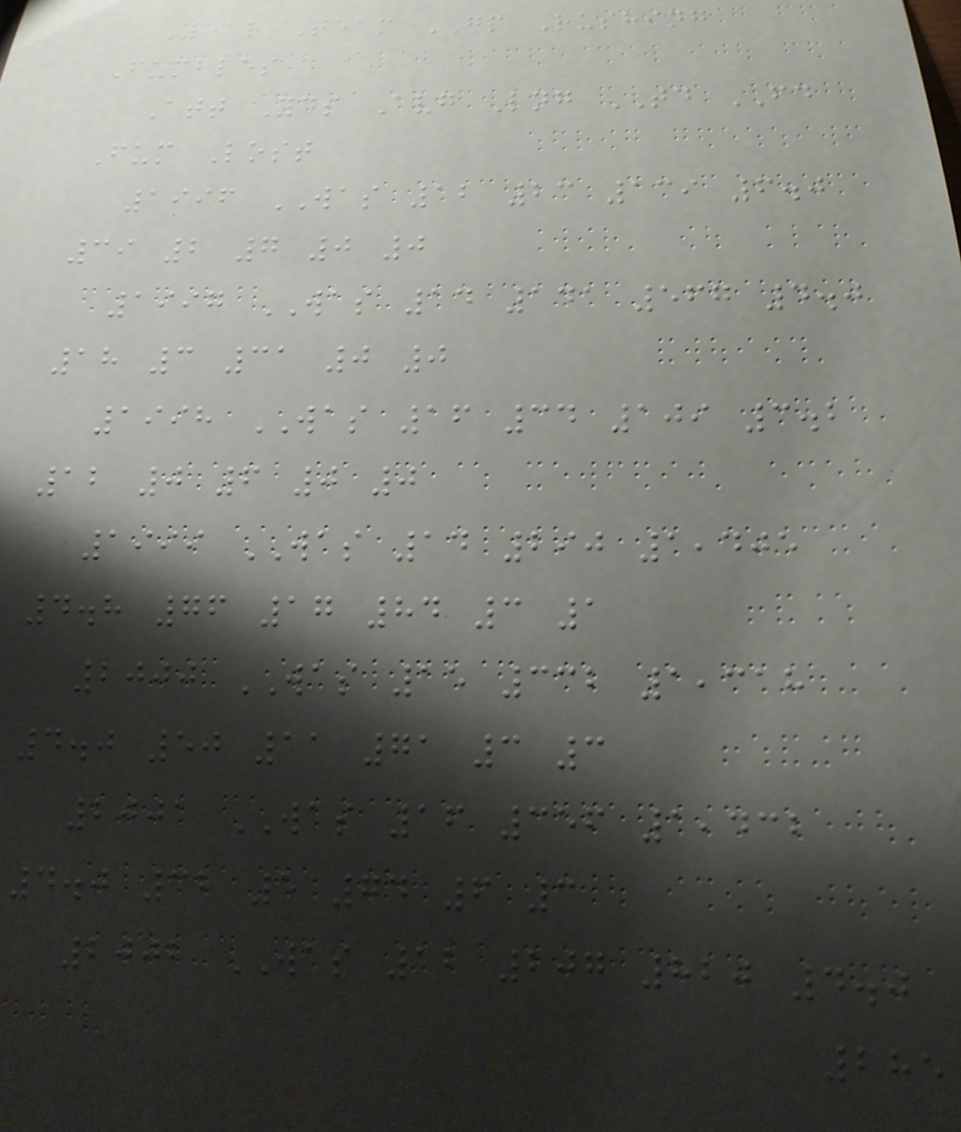Year Team GP Rushing
Fumbles
Att Yds Avg Lng TD FD
Fum Lost
1996 WAS 12 23 139 6.0
39 2 7 0 0
1997 WAS 14 141 567 4.0
18 3 31 0 0
1998 WAS 16 34 109 3.2
12 0 6 0 0
1999 WAS 14 290 1,405
4.8 76 17 84 3 1
2000 WAS 15 332 1,318
4.0 50 11 71 3 3
2001 WAS 16 356 1,432
4.0 32 5 74 6 3
2002 WAS 12 207 820 4.0
285
